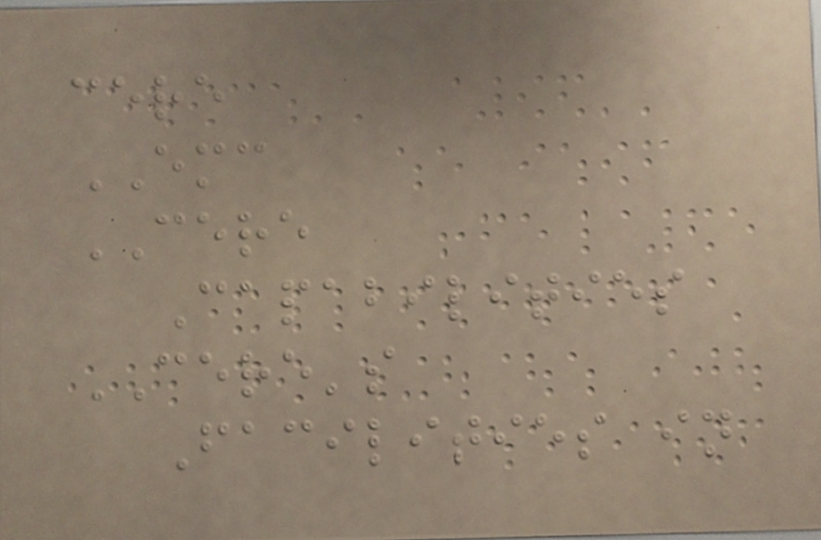cere
EMC
CERE
Capabilities
CERE's
Facilities in
